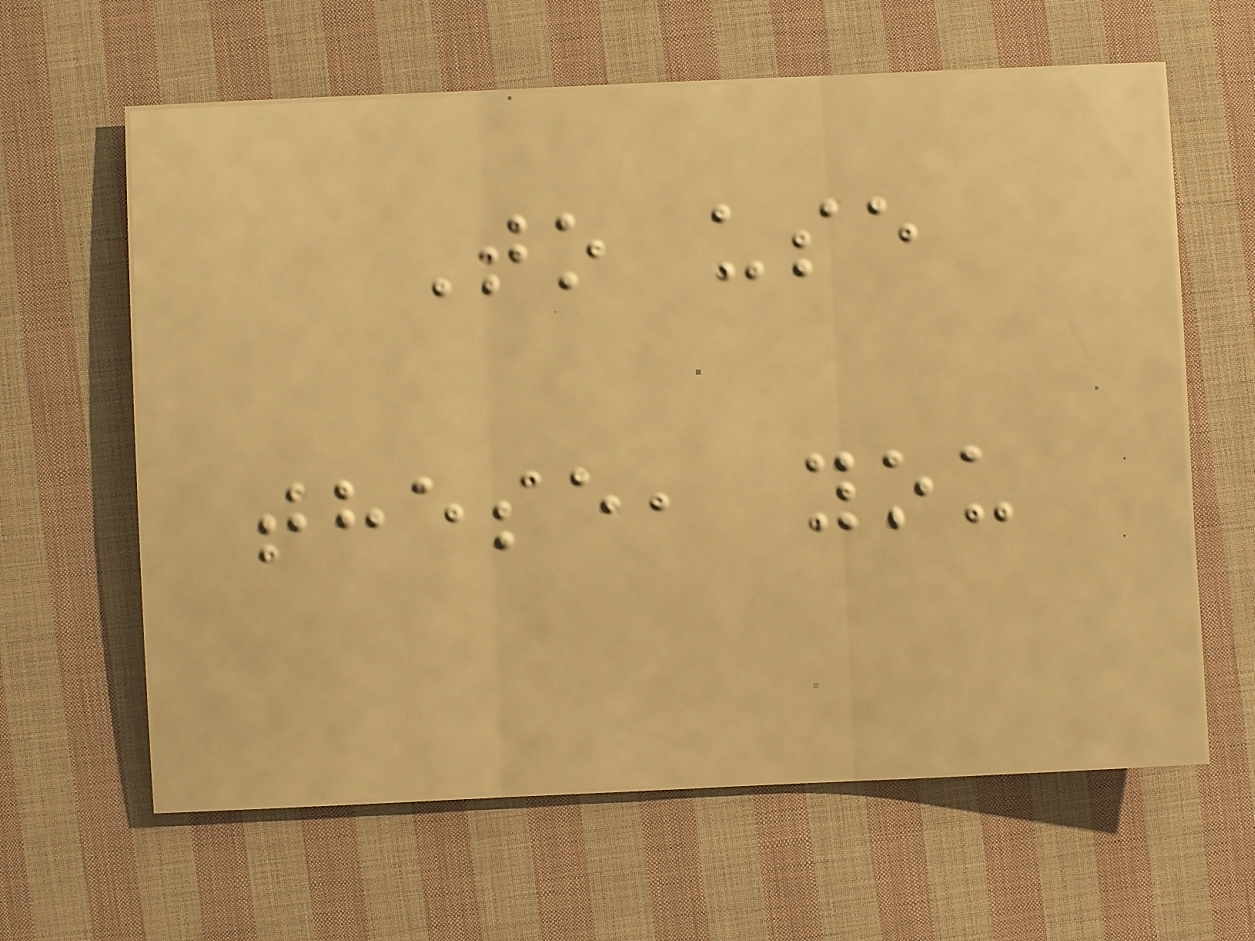To use
these, you
